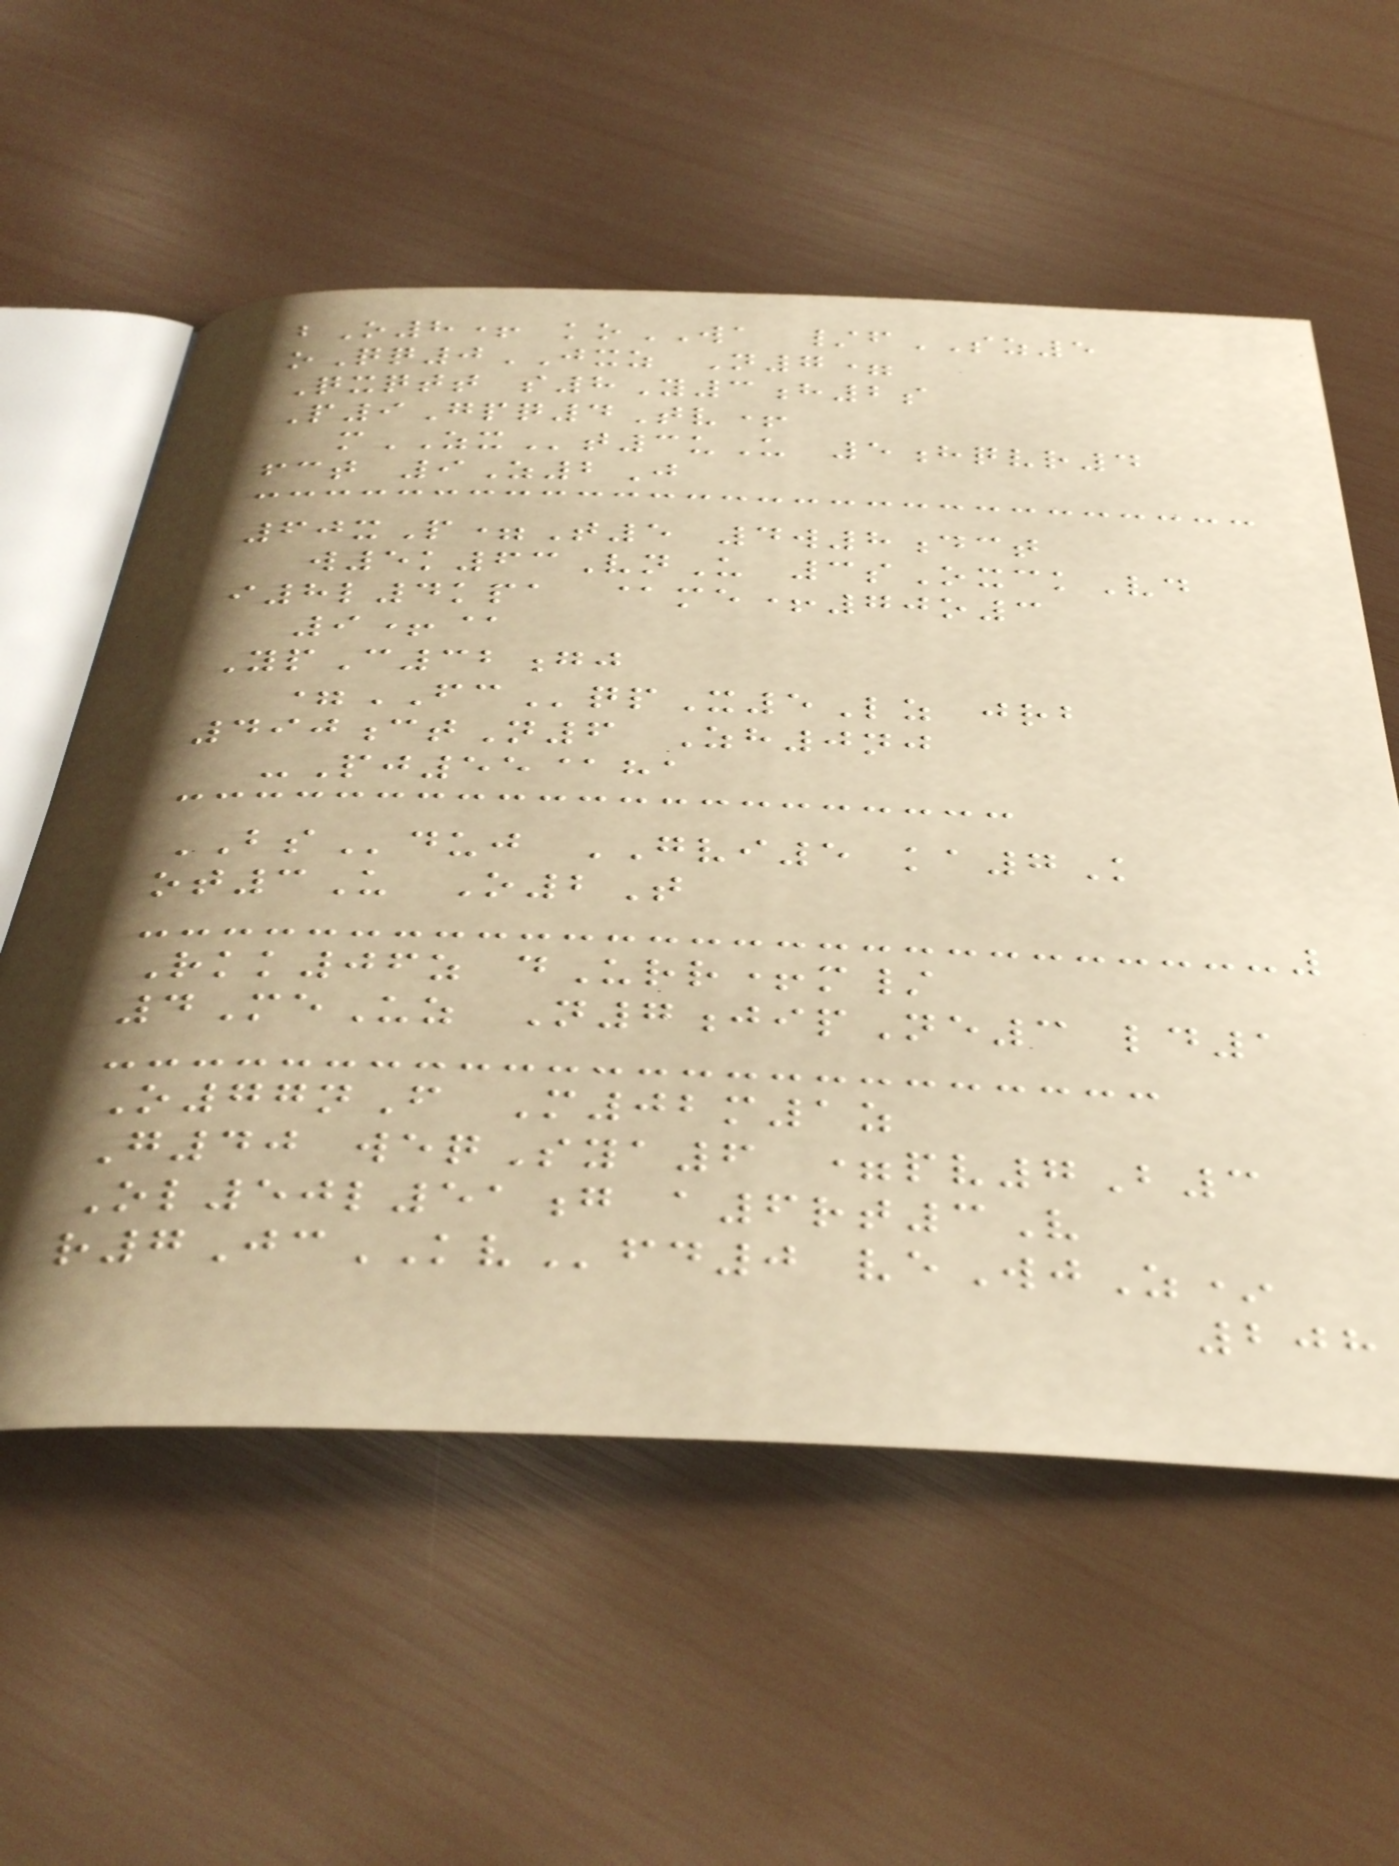bO8+ koWA /fSZ5
oQq0JXZ N7=
Qxqtt s8Y3h2s
P9Gpq4Tv+
mZXt3uU 5hqvr4
fct 9Z2J
60xP=T5 4w8dct
w5k63VnU 3sOxckVd
i8l4kpa @me+70o3
9+@
YpC32gj
=FCqpX5Lz jrb
490ctN6 Zh0nj
-Pj55@ha
BSduj GVI5 ka7K
ot3U O2T
Rkk06z dUrr+m/
4MeUz N7jipNe3 ld1
O77nF M02m1z
G40 weqSya6 =pv7B3
Ol50l51g a6rt3V
r7JcKVfd0 veWjZ*
208
